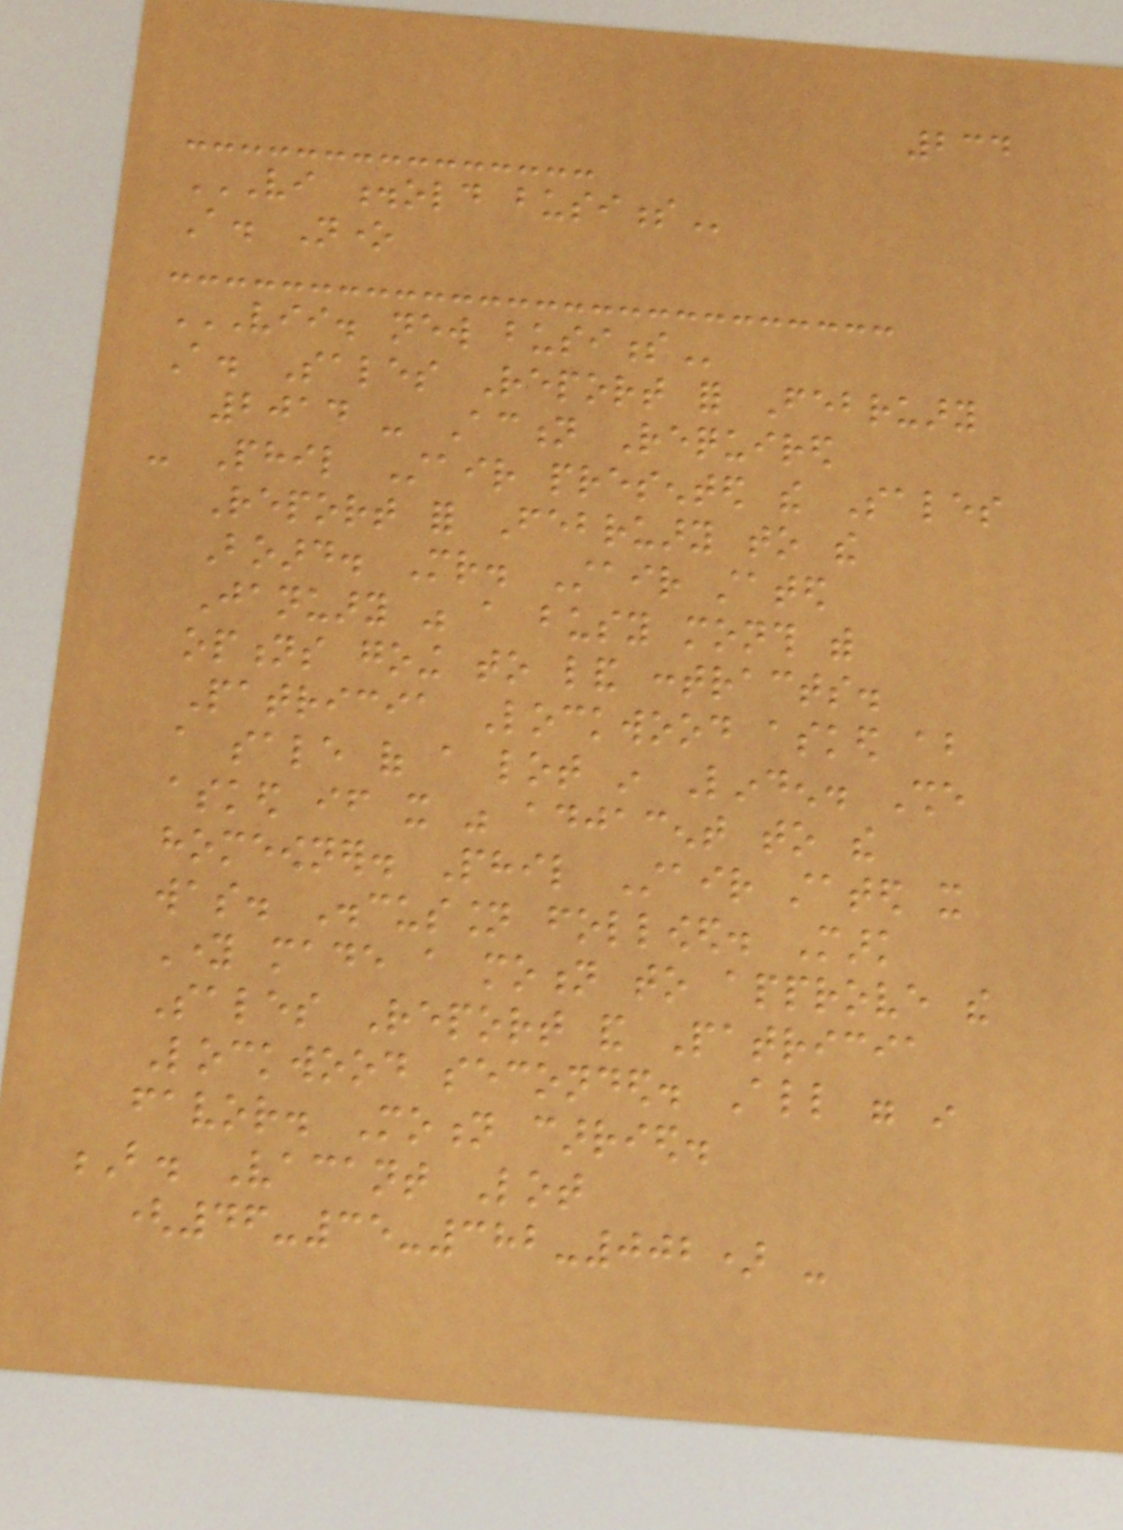234
VI .OLD BUSINESS
A. None
VII. NEW BUSINESS
A. Sales Report for February
2014 - Action Required
- Phil Stair presented the Sales
Report for February to the
Board. Mr. Stair stated
January was a busy month with
options going to land contracts.
Patricia Lockwood asked about
a sale of a lot in Linden. She
asked if it was adjacent to the
homeowner. Phil Stair stated it
was. Discussion followed. Mark
Young made a motion to approve the
Sales Report and Patricia
Lockwood seconded. All were in
favor. Motion carried.
B. Vacant Lot
(46-35-382-002) -
